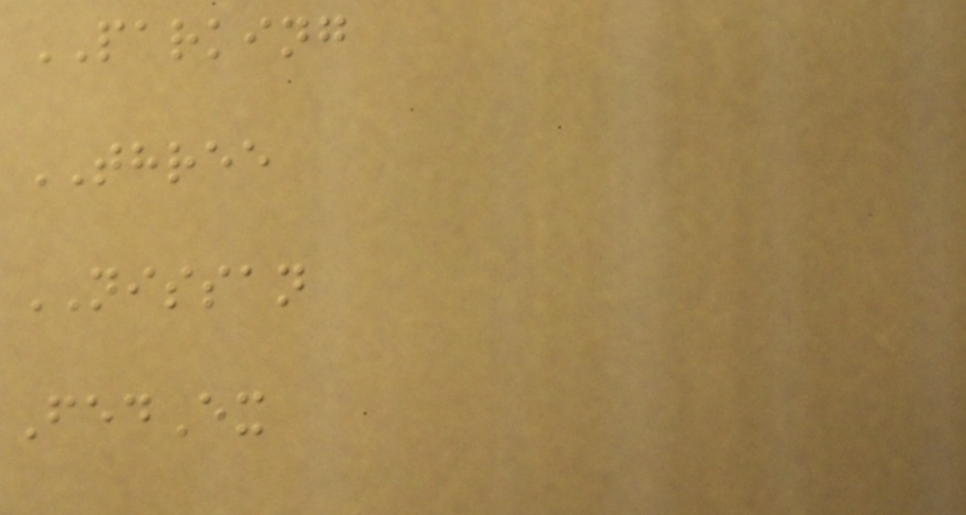PARKING
THREE
NISSAN
FedEx
